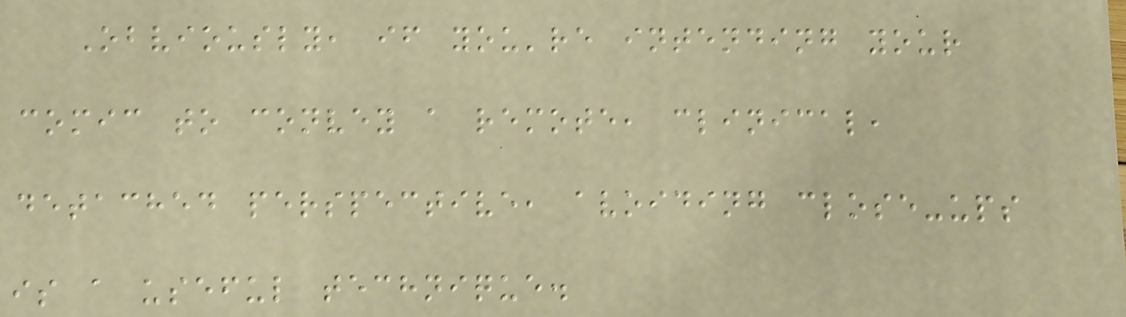Obviously, if you're intending your
comic to convey a remote, clinical,
detached perspective, avoiding close-ups
is a useful technique.
